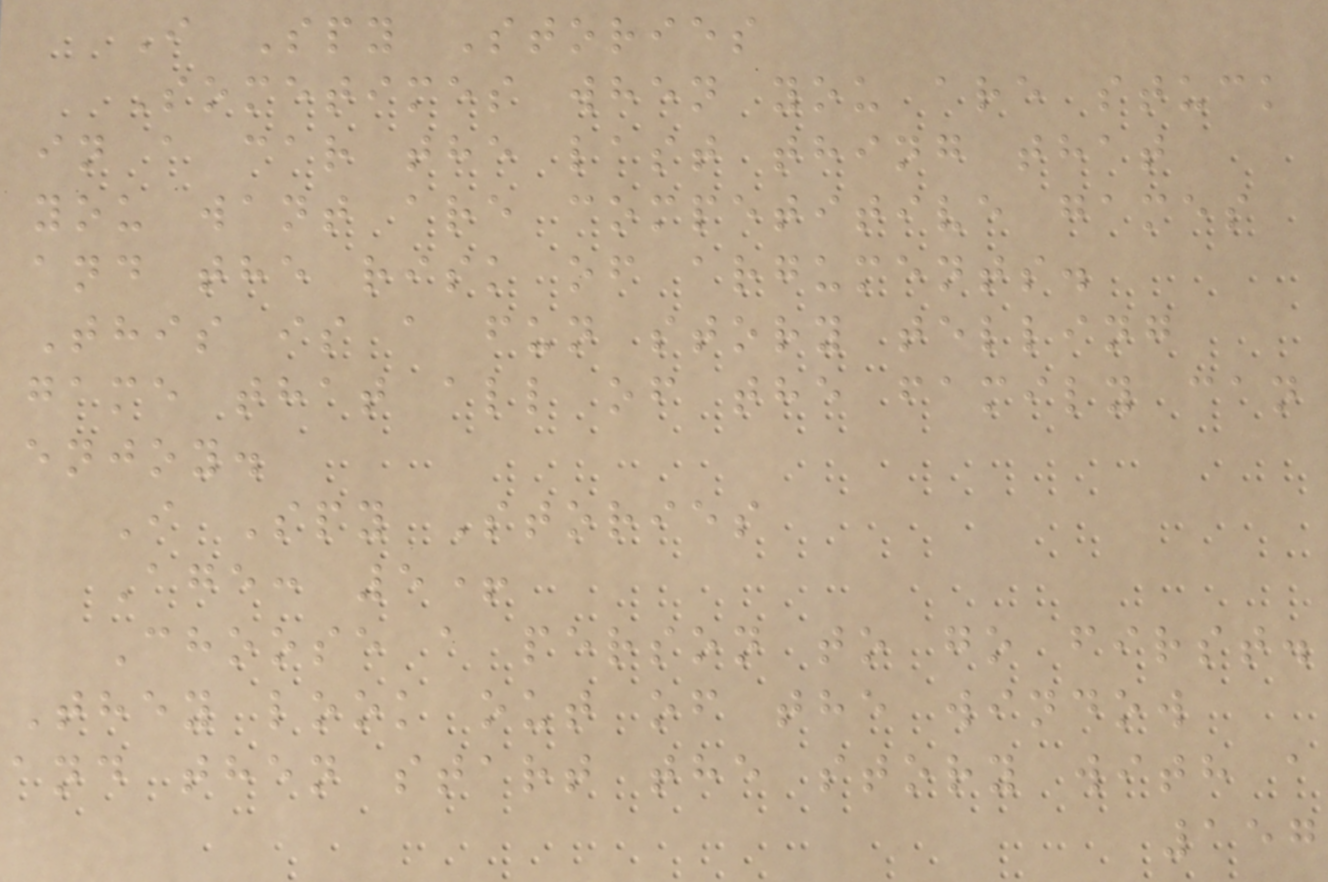I Spy Stories
Sometimes when you are stuck
in a car the last thing that
you want are competitive games
and the risk of arguments.
This is a fun story telling
game that all of the family can
enjoy.
I Spy Stories
Age: 5+
Choose a person to go first.
They look out of the window
and then start the story with a
157
